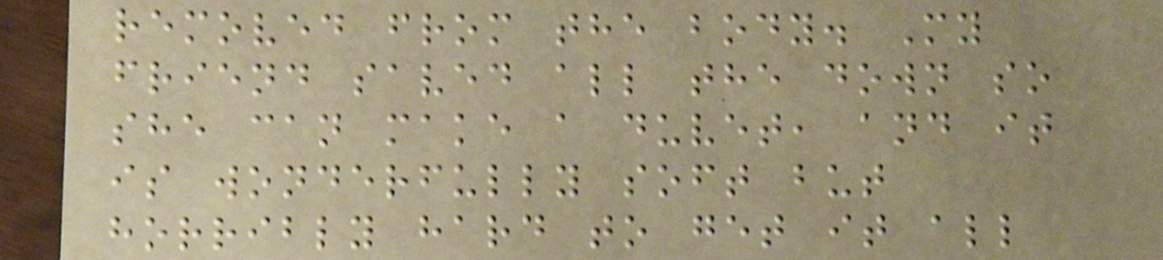removed from the body. My
friend saved all the down so
she can make a duvet, and it
is wonderfully soft but
horribly hard to get it all
